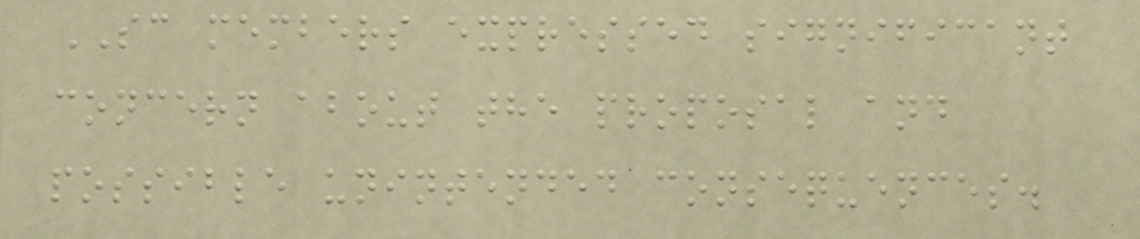SC members expressed significant
concern about the proposal and
possible unintended consequences.
